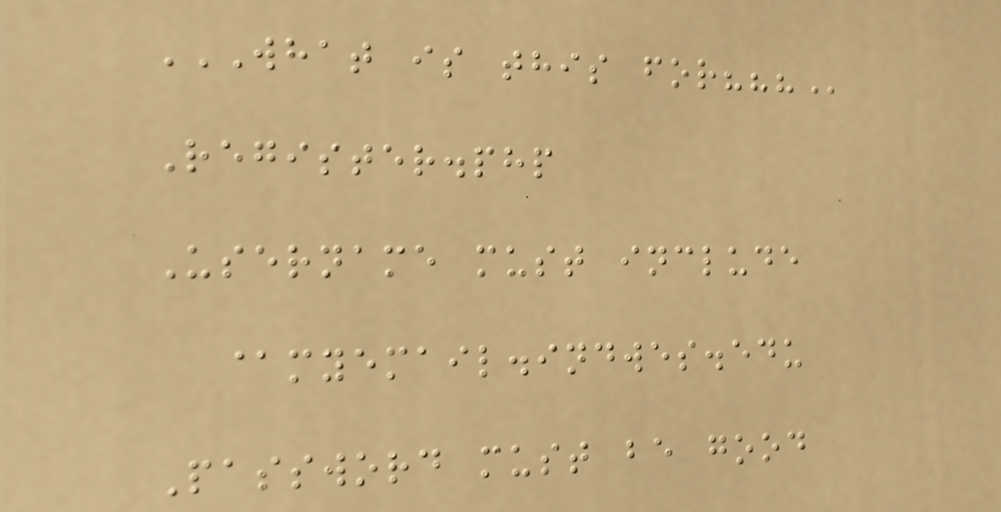WHAT IS THIS FOR???
Register.php
Username must include
@myemail.indwes.edu
Password must be good
